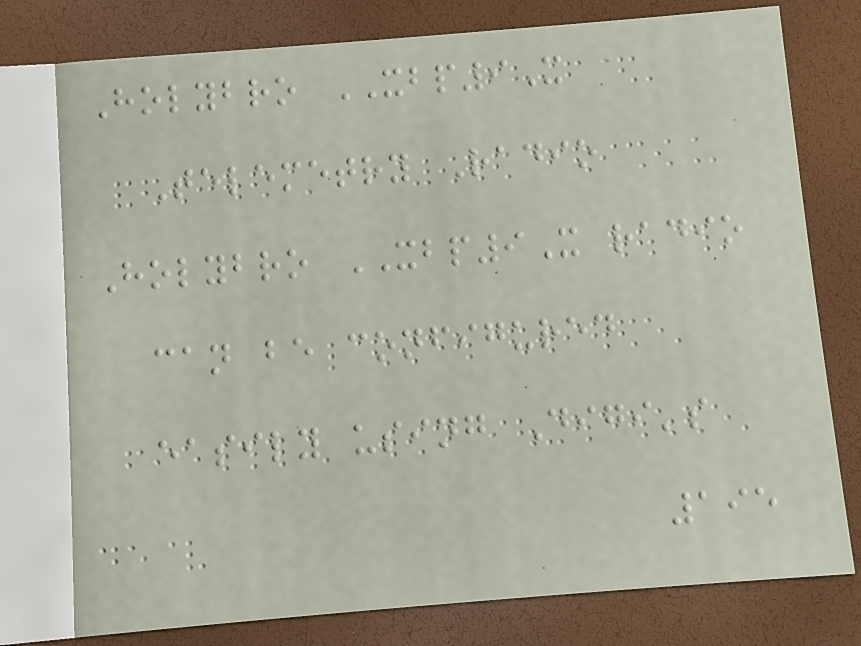Holybro XBP9X
Telemetry Radio
Holybro XBP9X radio
can be configured
easily using Digi's
195
